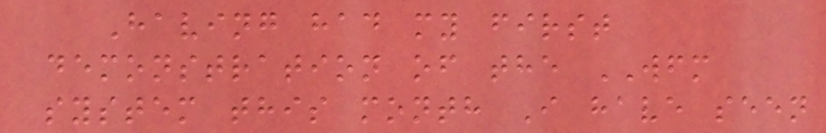Having had my first
demonstration of the WFM
system this month I have seen
